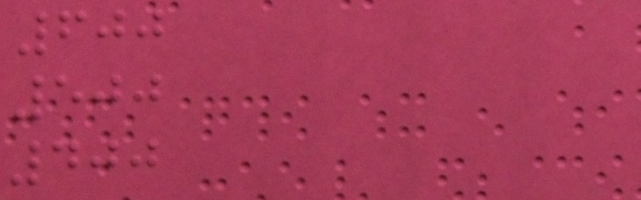600
500
400
